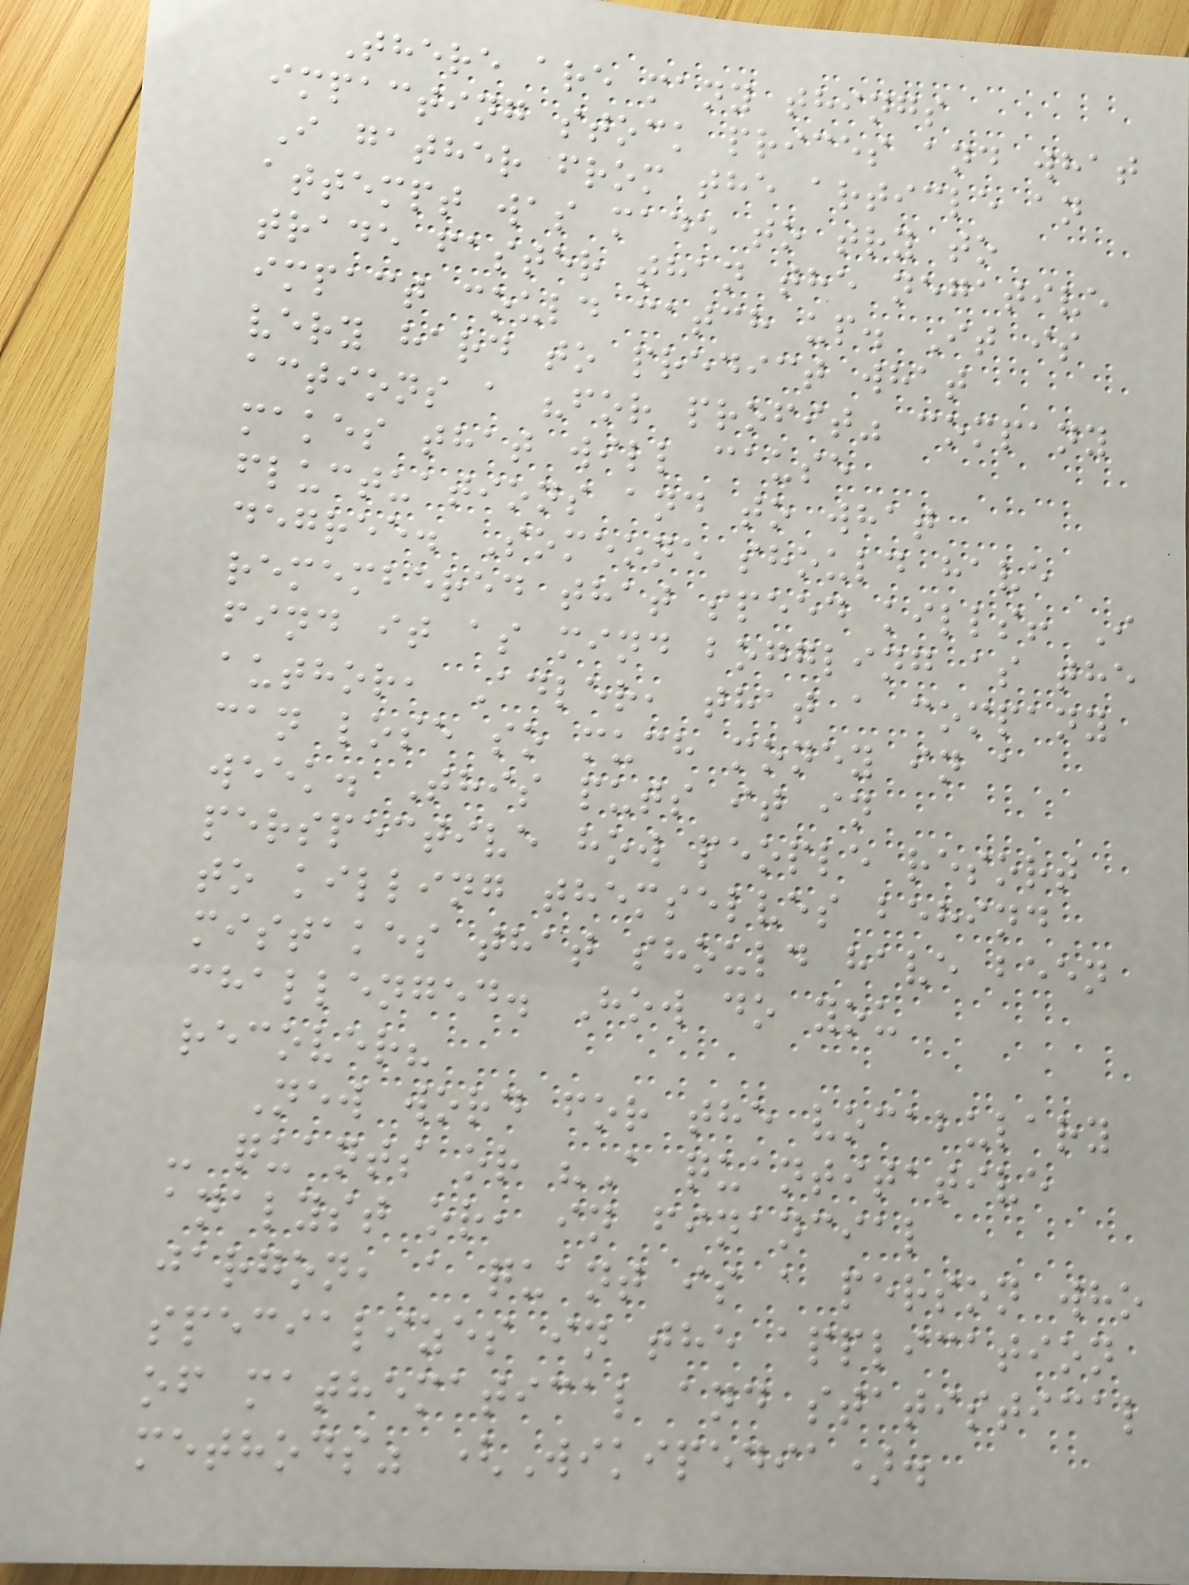There are many things
impacting stock prices and what
I gather from the article an
attempt was made to try to
trade faster than the negative
impact could catch up. It is
very hard to predict what
actions a "for profit" company
makes that will cause
fluctuations and to what
degree. Someone should have
remembered that speed kills! I
find it as mind boggling as the
author, Adler, that a company
can lose so much money in a
week. This puts it in
perspective how people resort
to killing themselves behind
mistakes that should have been
challenged. How do you
recover?
New word for the vocabulary
- quants or "A quantitative
analyst or, in financial
jargon, a quant is a person who
specializes in the application
of mathematical and statistical
methods" (Wikipedia).
